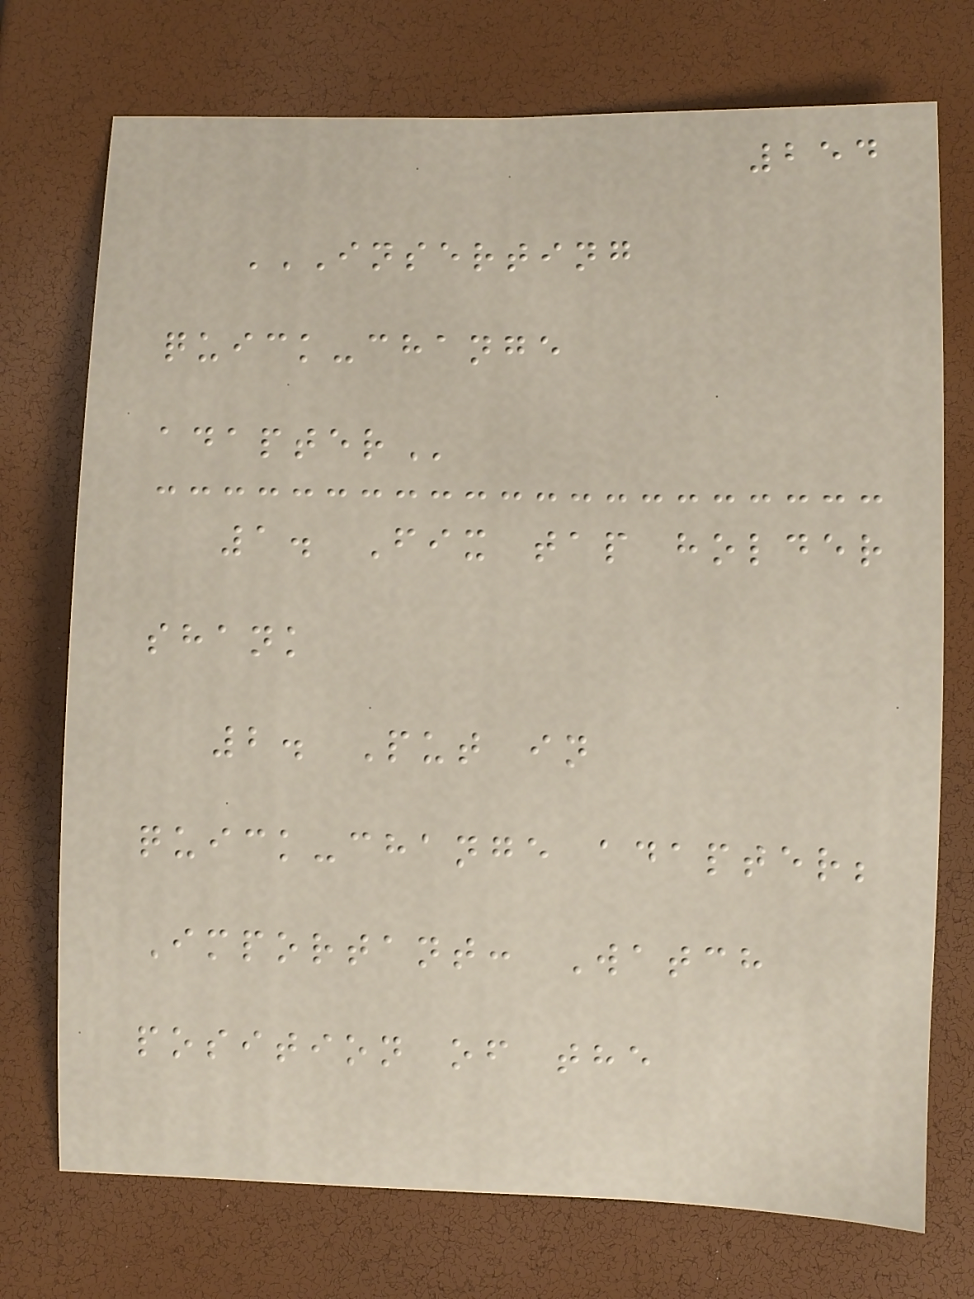254
INSERTING
QUICK-CHANGE
ADAPTER
1. Fix tap holder
shank
2. Put in
quick-change adapter;
Important: Watch
position of the
